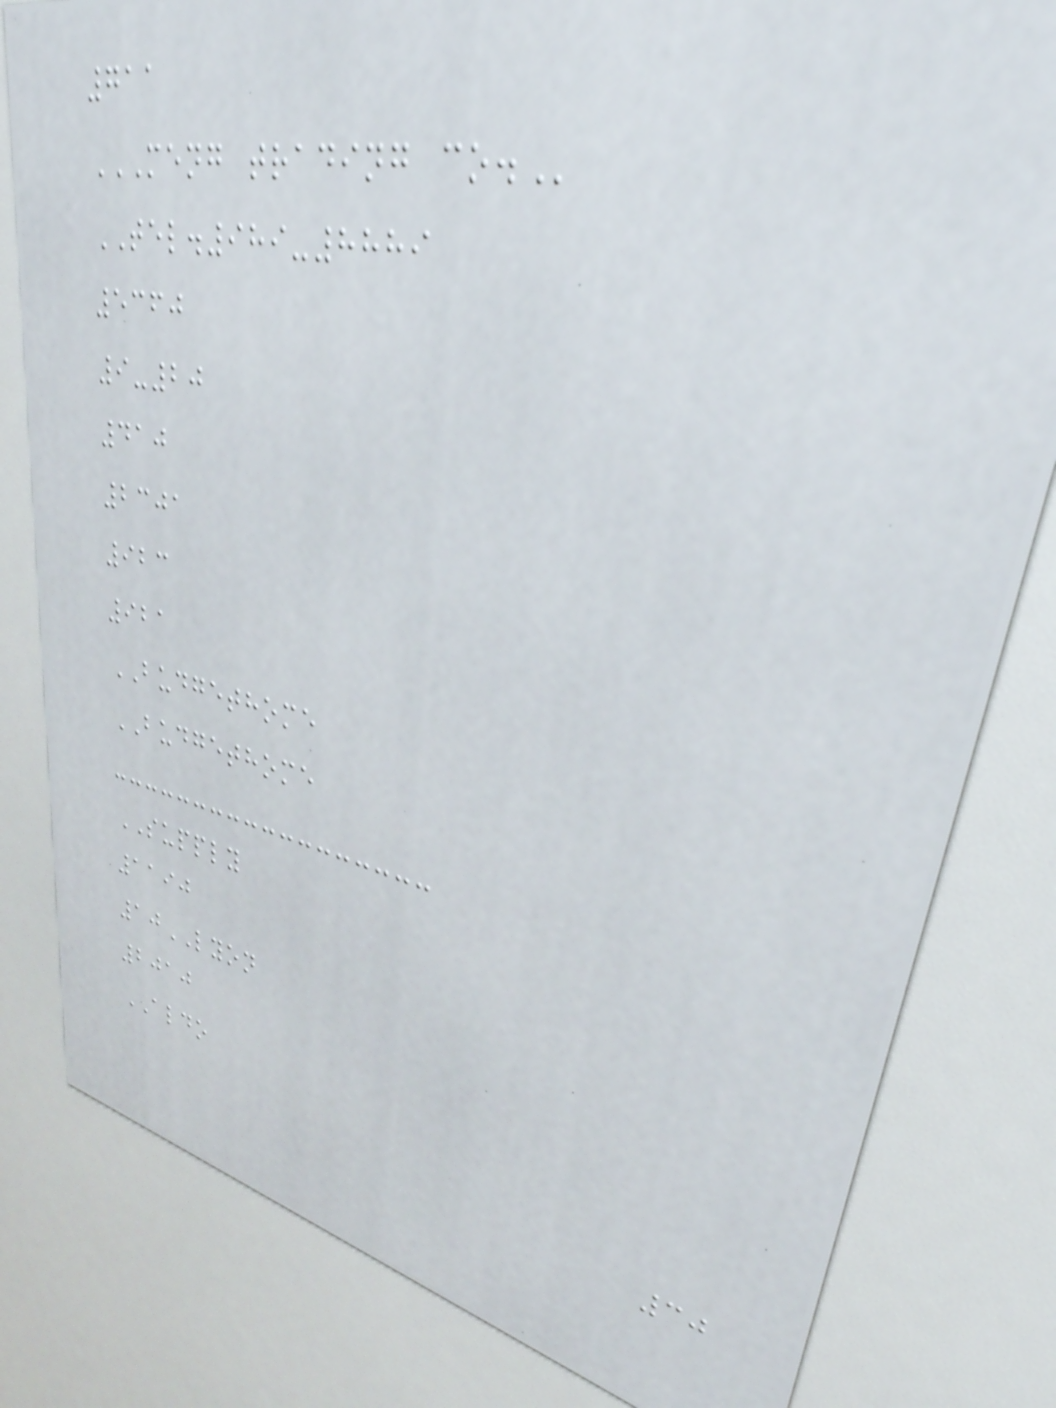711
MENG TRADING CO.
TEL.989-8889
5360
9-20
410
2301
923
921
BUDGETHOME
BUDGETHOME
SUPPLY
1190
10LYON
2010
ALDO
30
